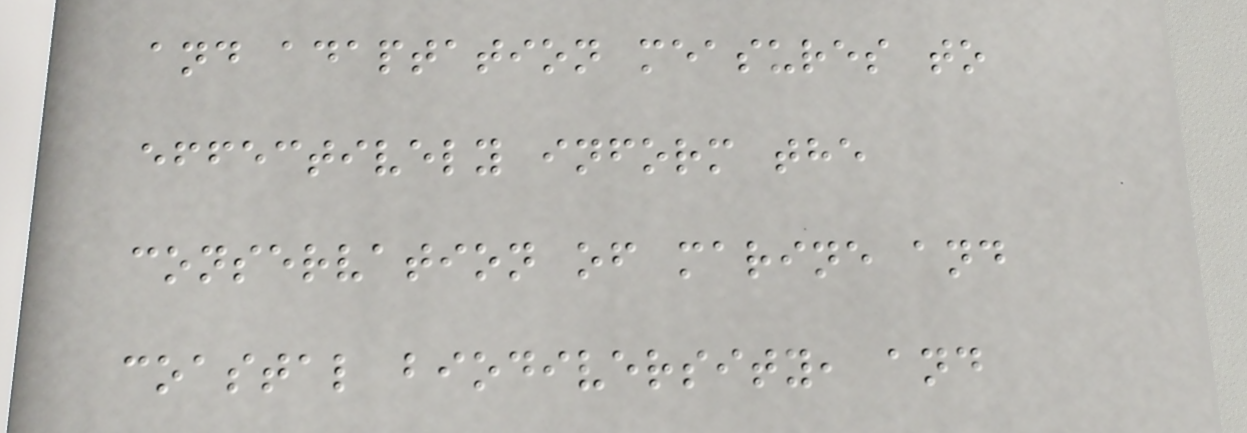and adaptation measures to
effectively inform the
conservation of marine and
coastal biodiversity, and
